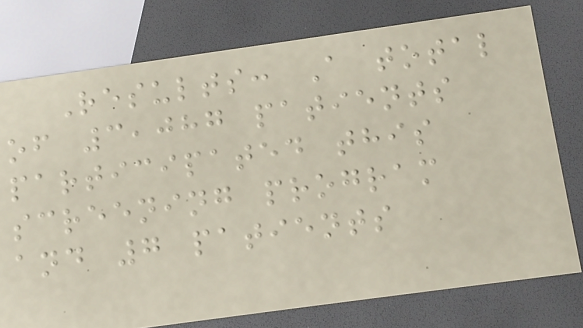Results: A total
of 3,087 patients
participated this
screening program
and 7 patients
